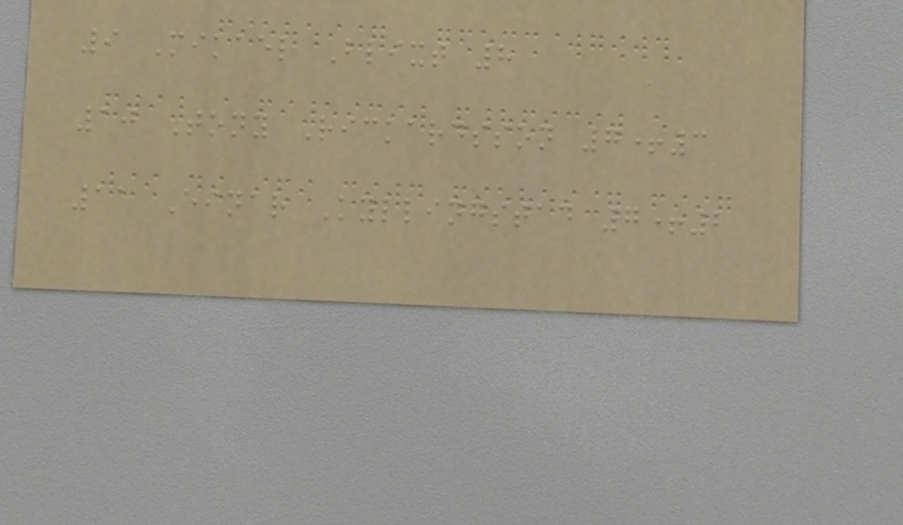9 Mikael Blixt 8
10 Tony Rickardsson 7+3
11 Einar Kyllingstad 7+2
